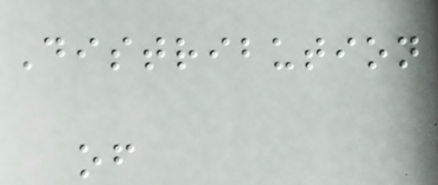Distribution
of
